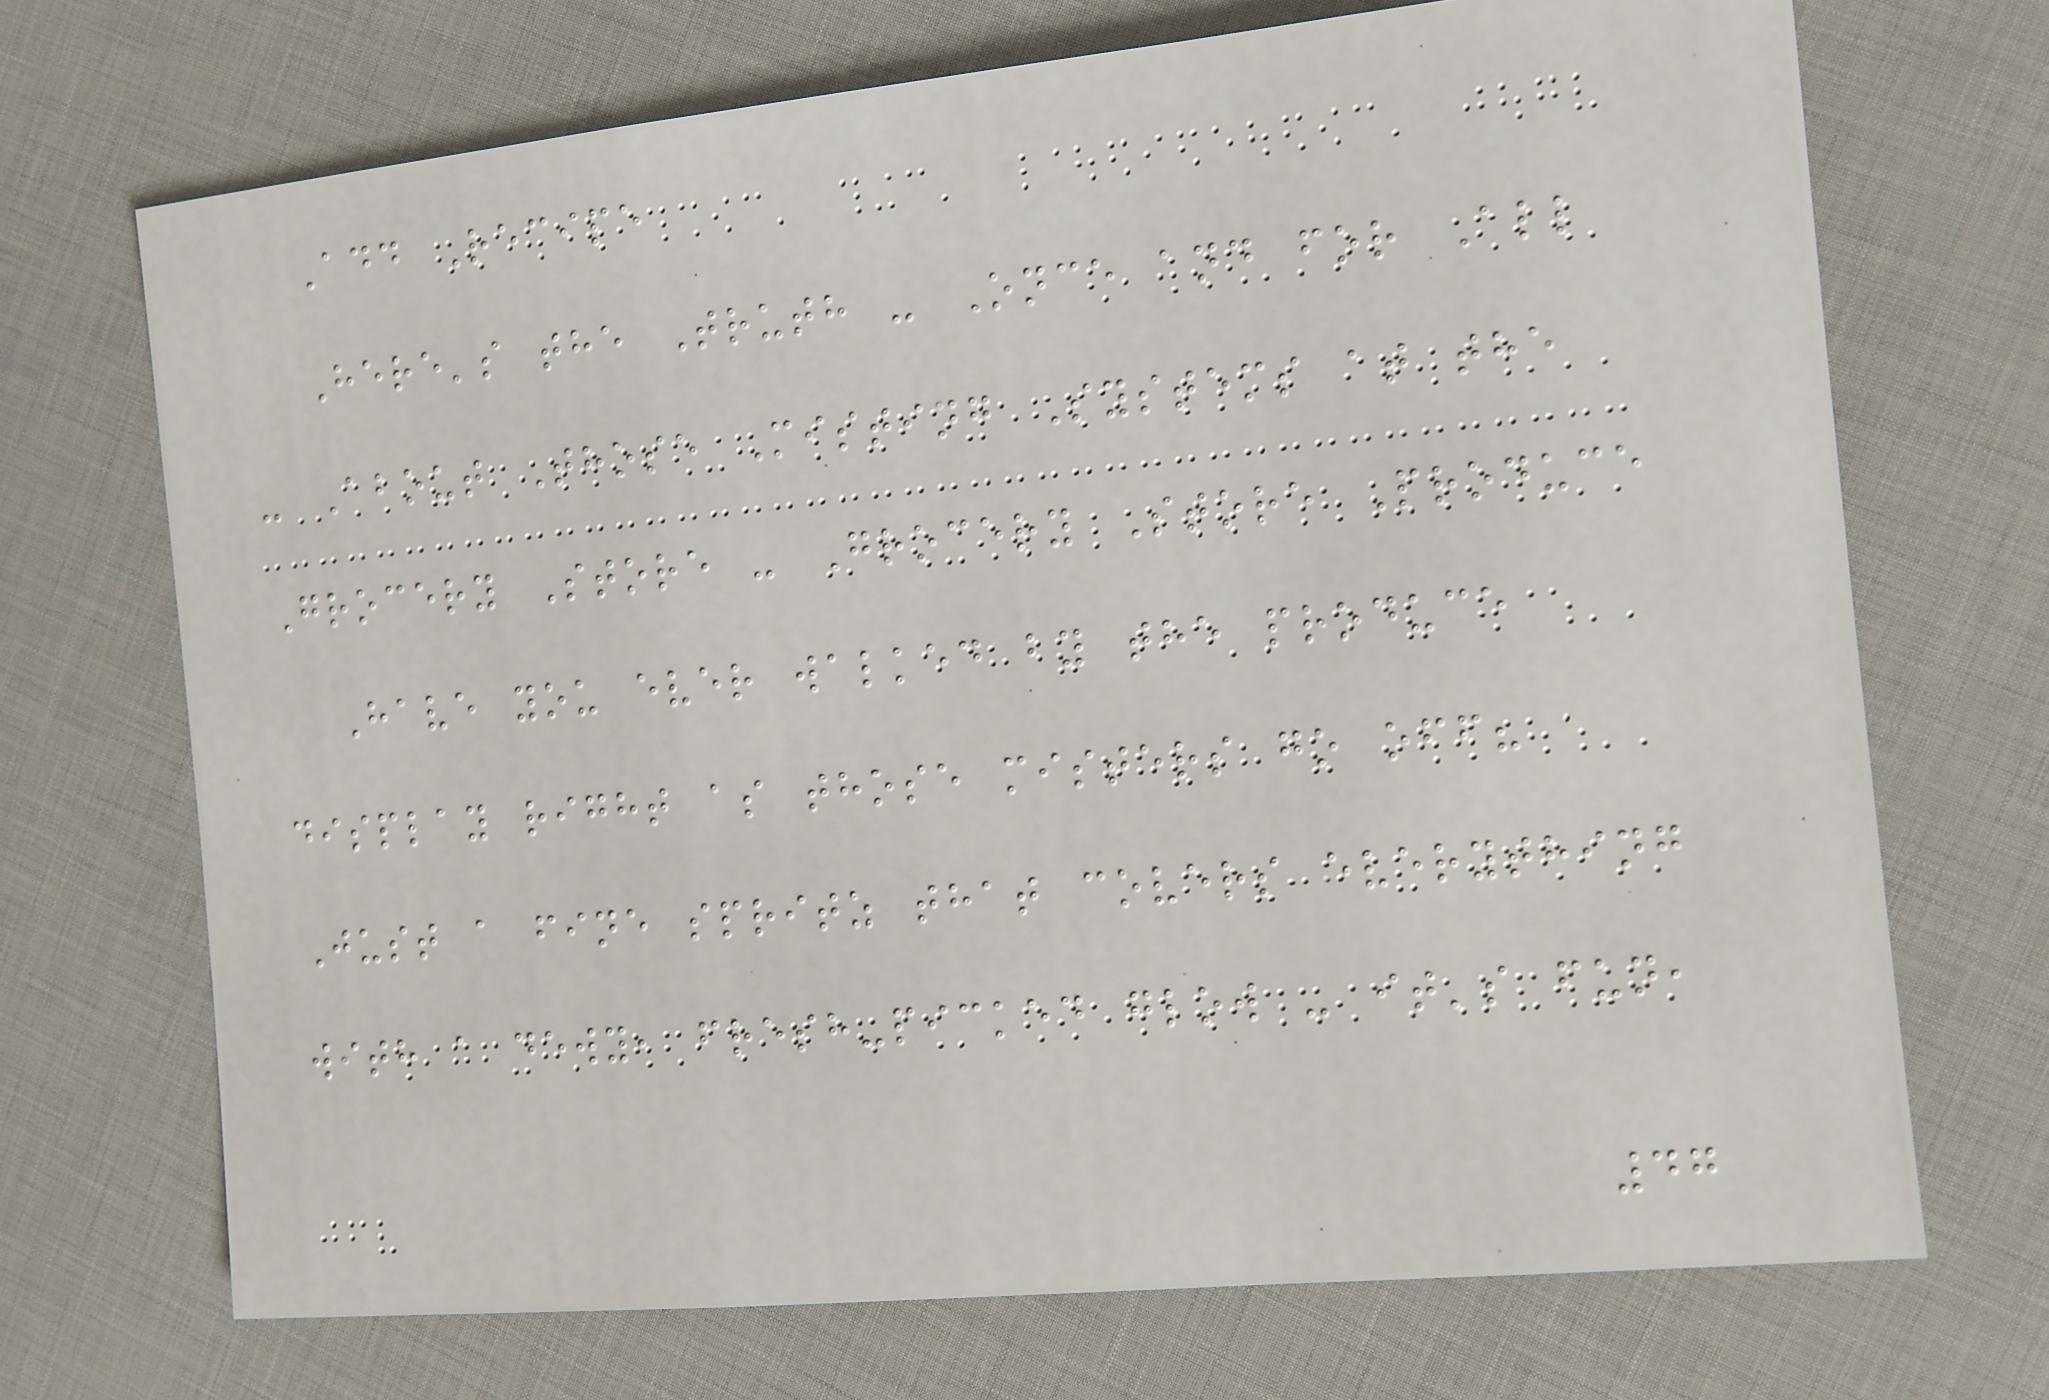Add Recipe
Here's the Truth - Once and for All
- About Those Misting Systems at the
Grocery Store - Grocery Store Produce
Have you ever walked by the produce
display right as those misters go off?
Just a fine spritz that covers everything
with a dewy, fresh-picked glow - it's fun,
47
